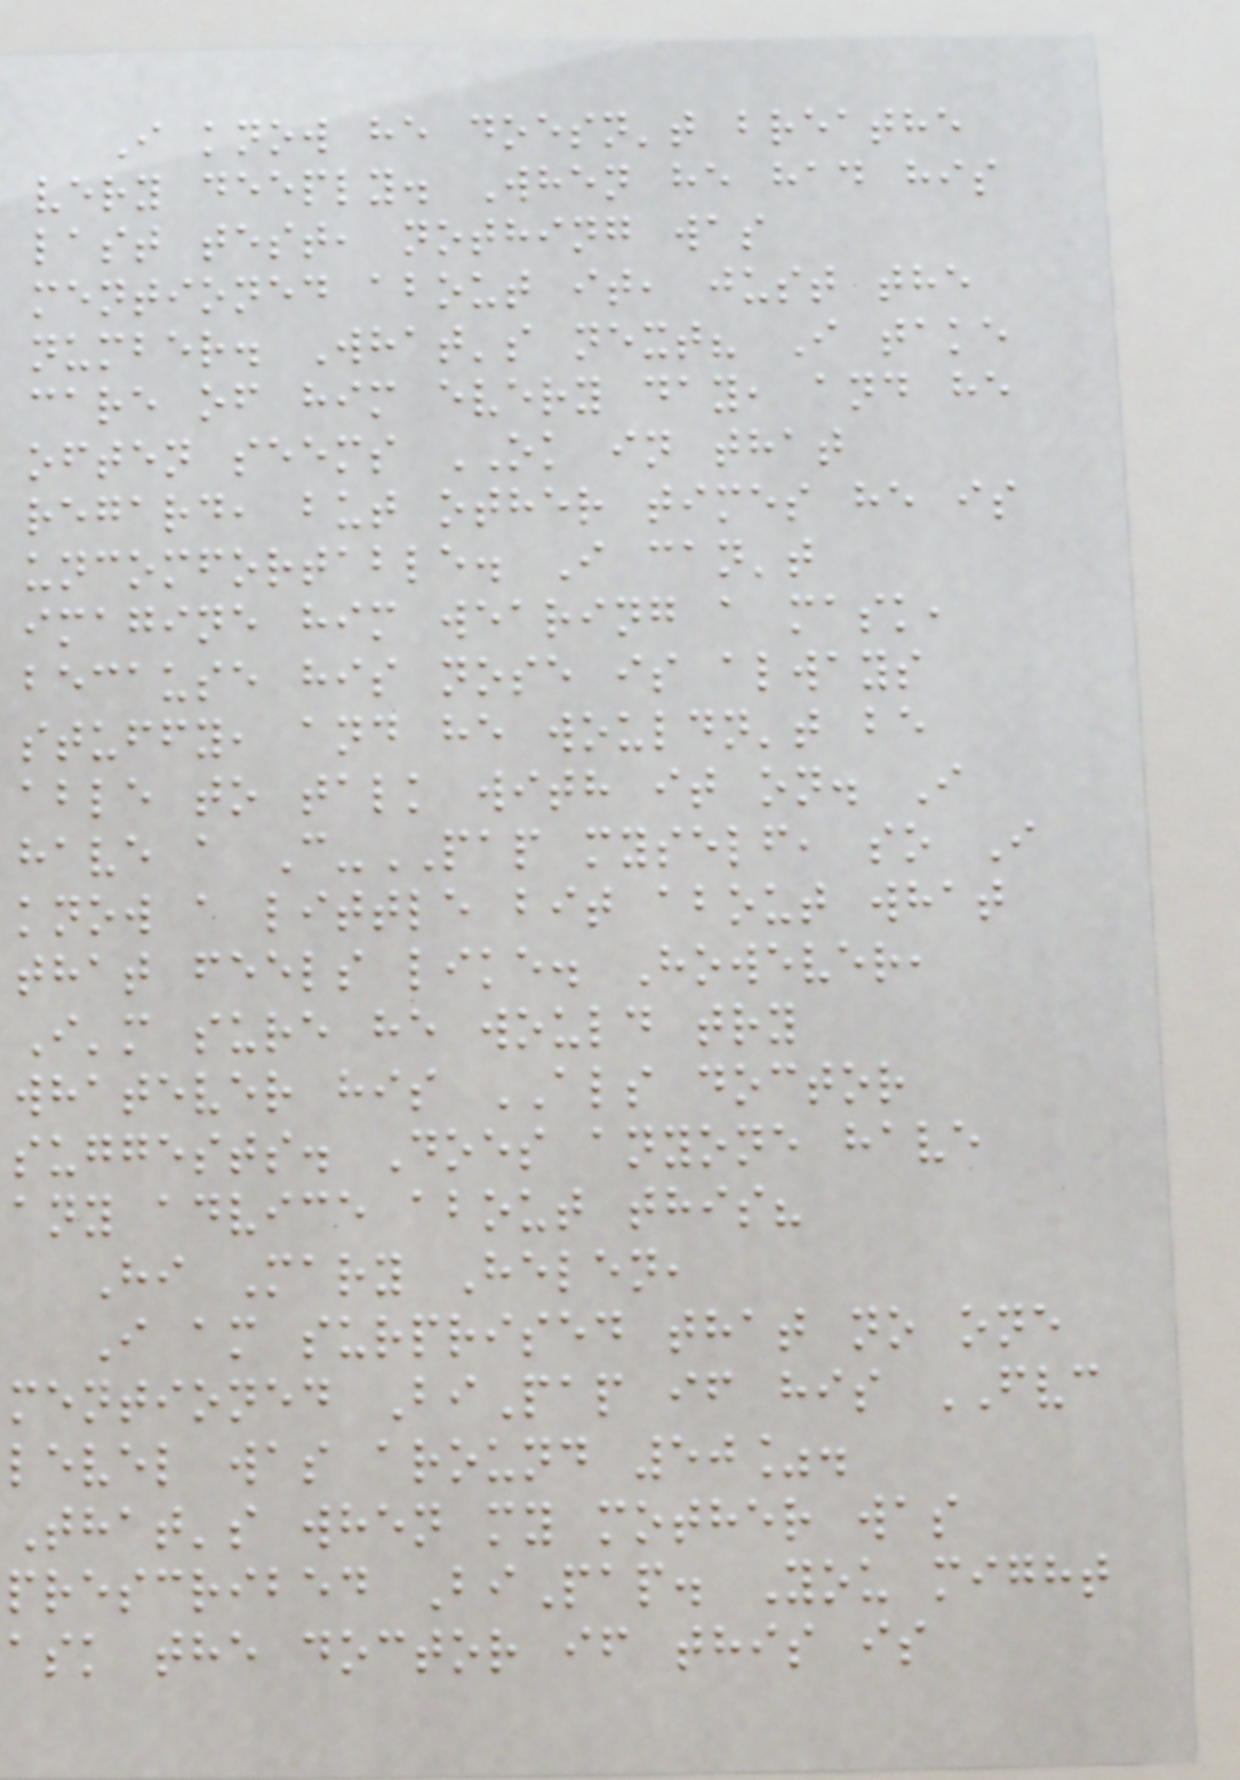I know he doesn't breathe
very deeply. When he had his
last test, nothing was
mentioned about it, just the
number. What's next? I take
care of him every day, and he
often seems OK in that
regard, but other times he is
uncomfortable. I can't
imagine him wearing a mask,
because his nose is always
stuffy, and he wouldn't be
able to talk with it on. I
have a C-PAP myself, so I
know a little bit about what
that feels like. However,
I'm sure he would try
whatever his ALS doctor
suggests. Does anyone have
any advice about this?
Hi Mary Helen,
I am surprised that no one
mentioned BiPap if his FVC
level was around 50%.
That's when my mother was
prescribed BiPap. You might
ask the doctor if this is
